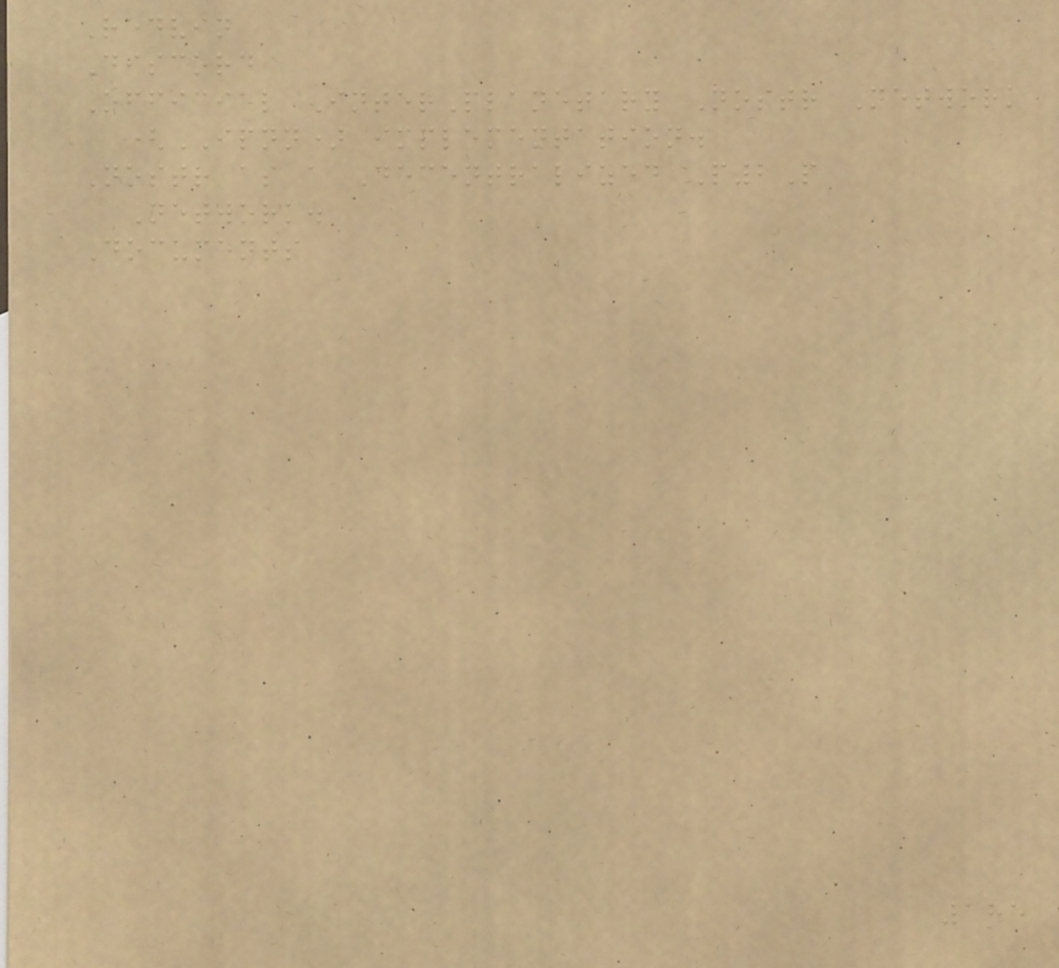Redvin
Discord
Official InterPlanetary Nostr Network
(IPNN) implementation.
Nostr as a Decentralized P2P
Network.
Documents
185
